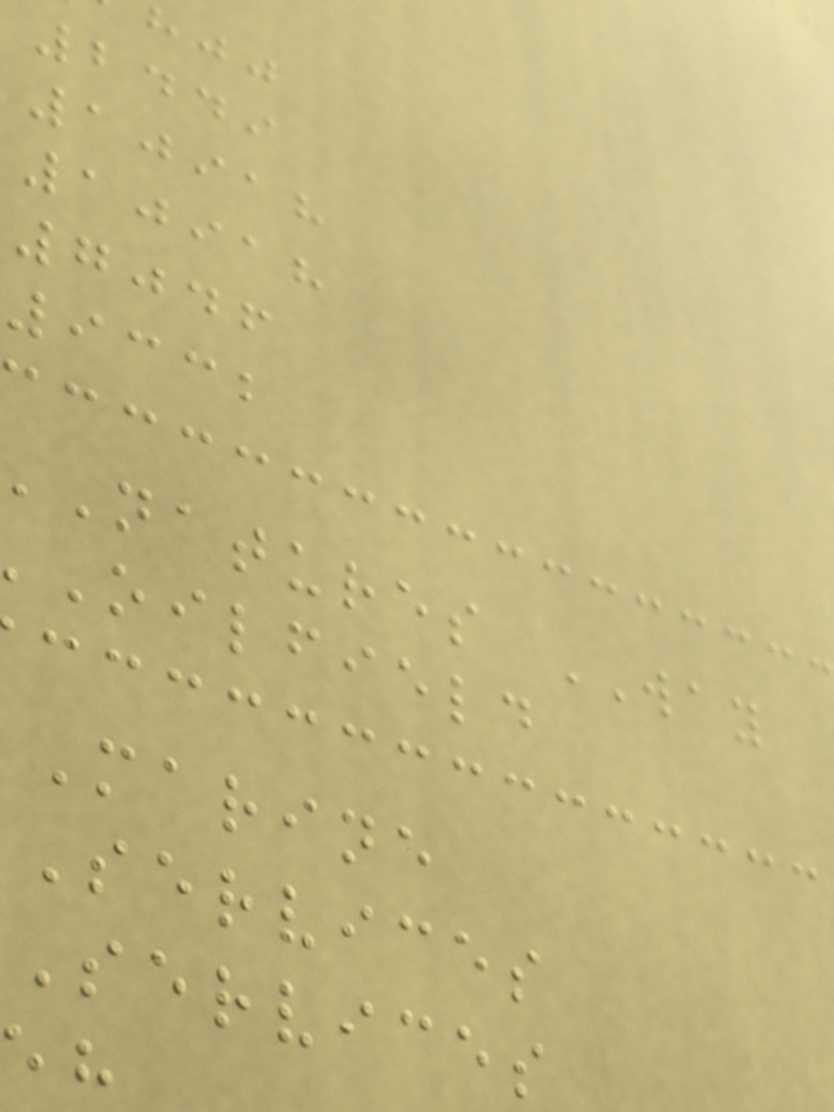2449
10918
10918
7046
9332
natures WAY
oilfield
marine
services
services
